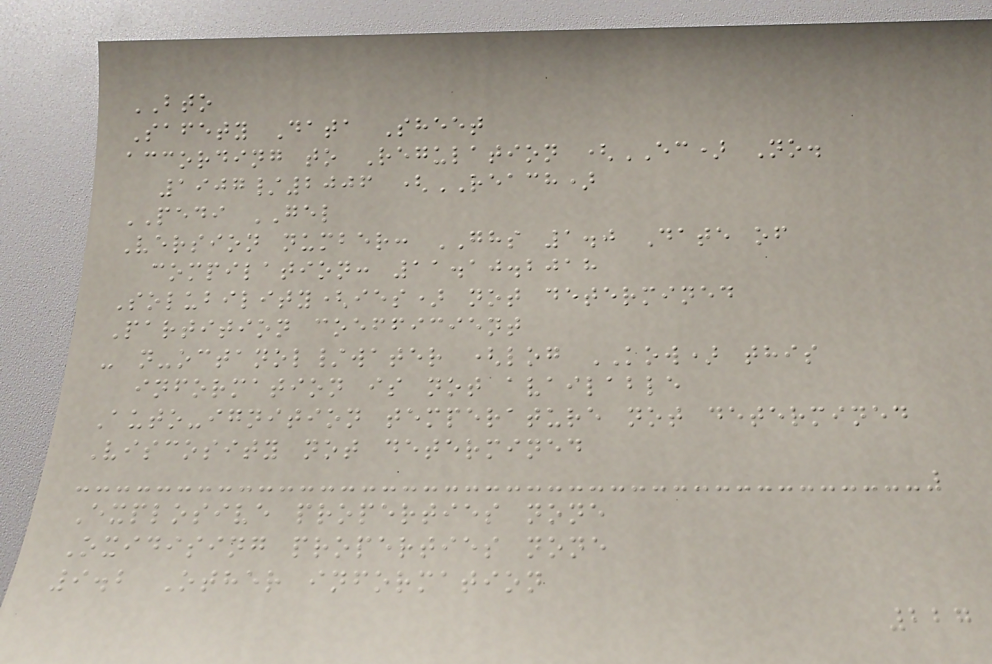BTO
Safety Data Sheet
according to Regulation (EC) No.
1907/2006 (REACH)
PEDI GEL
Version number: GHS 1.0 Date of
compilation: 11.10.2018
Solubility(ies) not determined
Partition coefficient
- n-octanol/water (log KOW) this
information is not available
Auto-ignition temperature not determined
Viscosity not determined
Explosive properties none
Oxidising properties none
9.2 Other information
227
